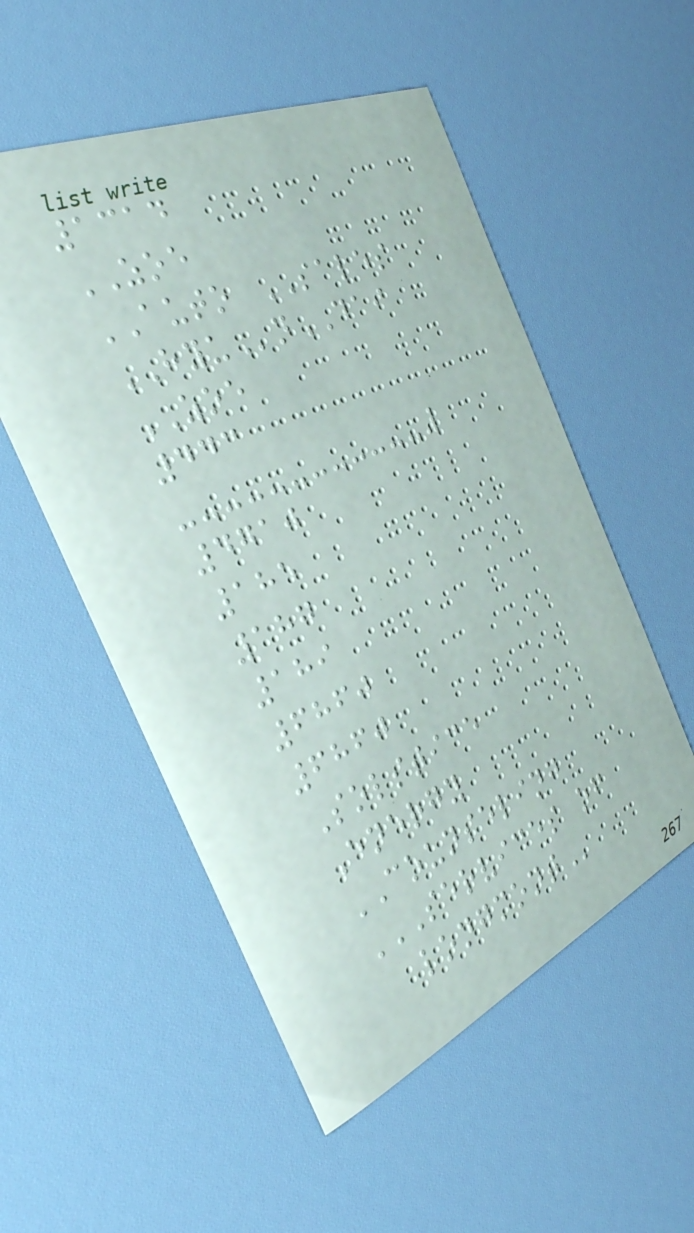1314
ZOE
AUTO SALES
HYUnDAI
ZOE
443
4710
185
187
189
6860
6860
Solstice
Energy
COUNSELING
SERVICES OF
LONGMONT
